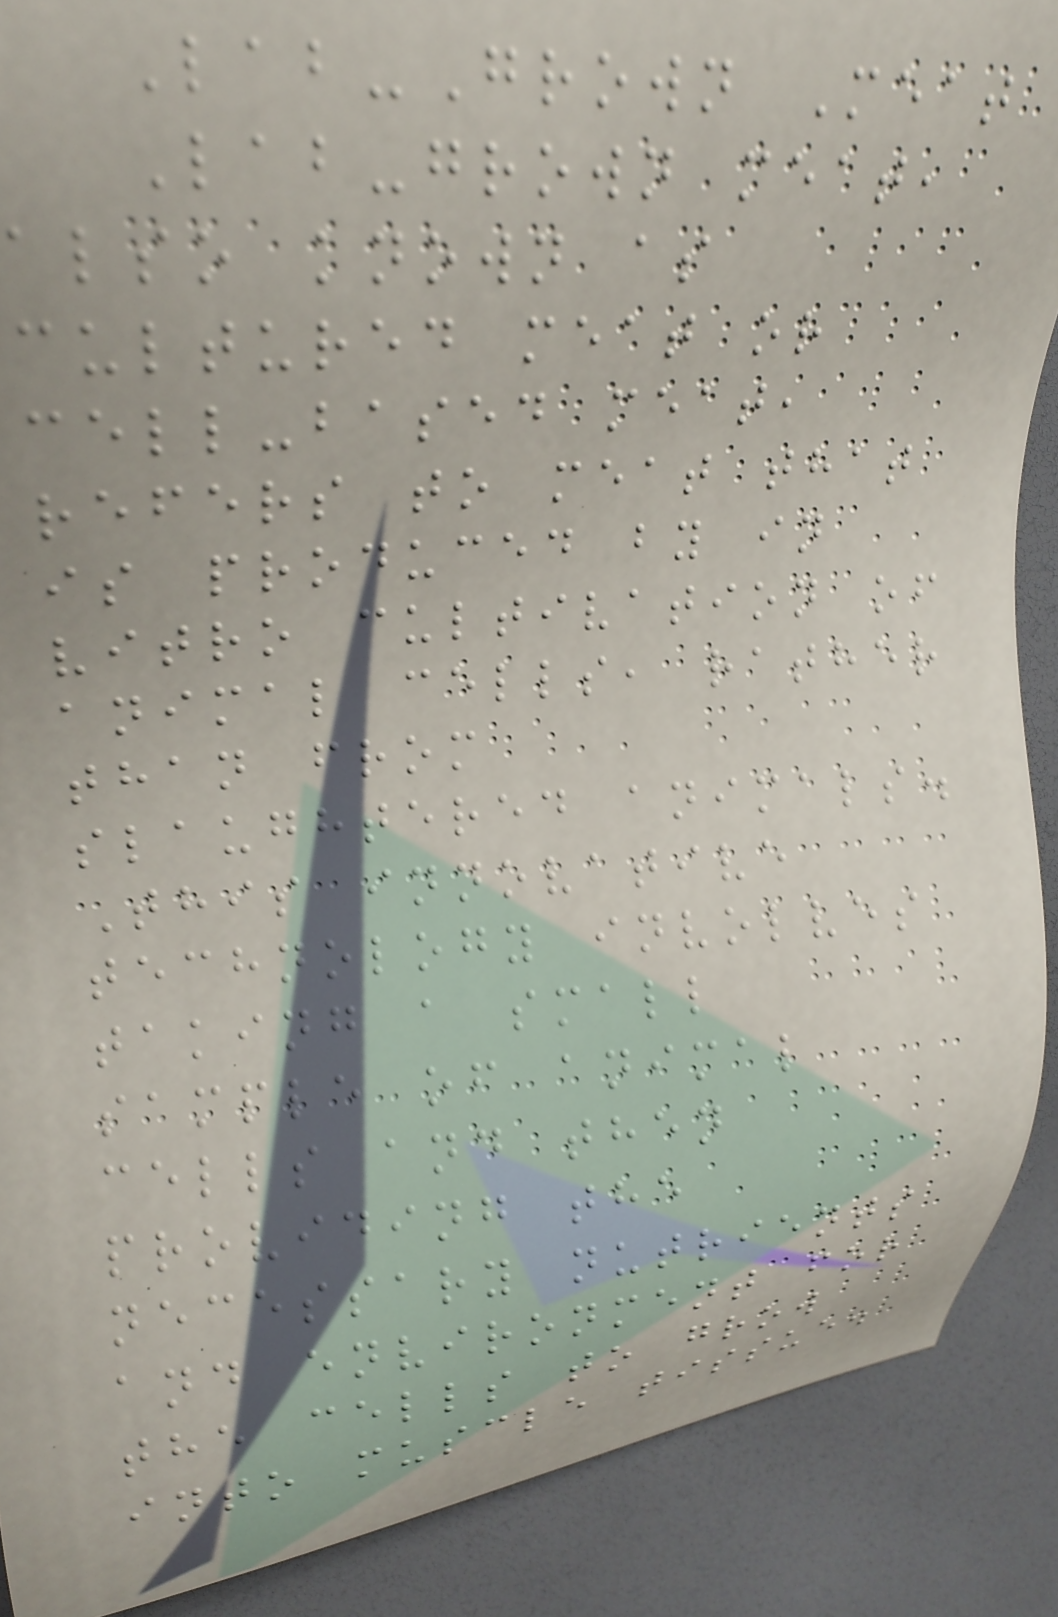Lab-Grown Meat
Lab-grown meat,
also known as
cultured meat or
cell-based meat,
refers to meat that
is produced by in
vitro cultivation of
animal cells, rather
than from
slaughtered animals.
This innovative
technology involves
taking a small
sample of animal
cells and then
providing the
necessary nutrients
and environment for
the cells to grow
into muscle tissue.
